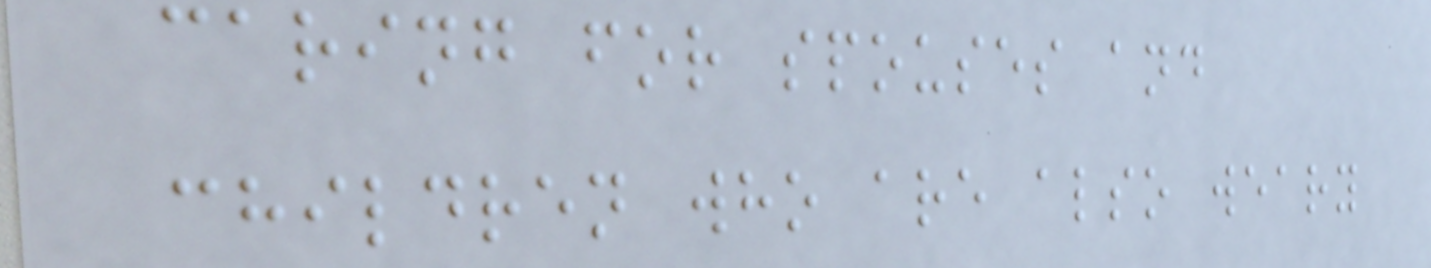caring for spouses and
children who are also weary
